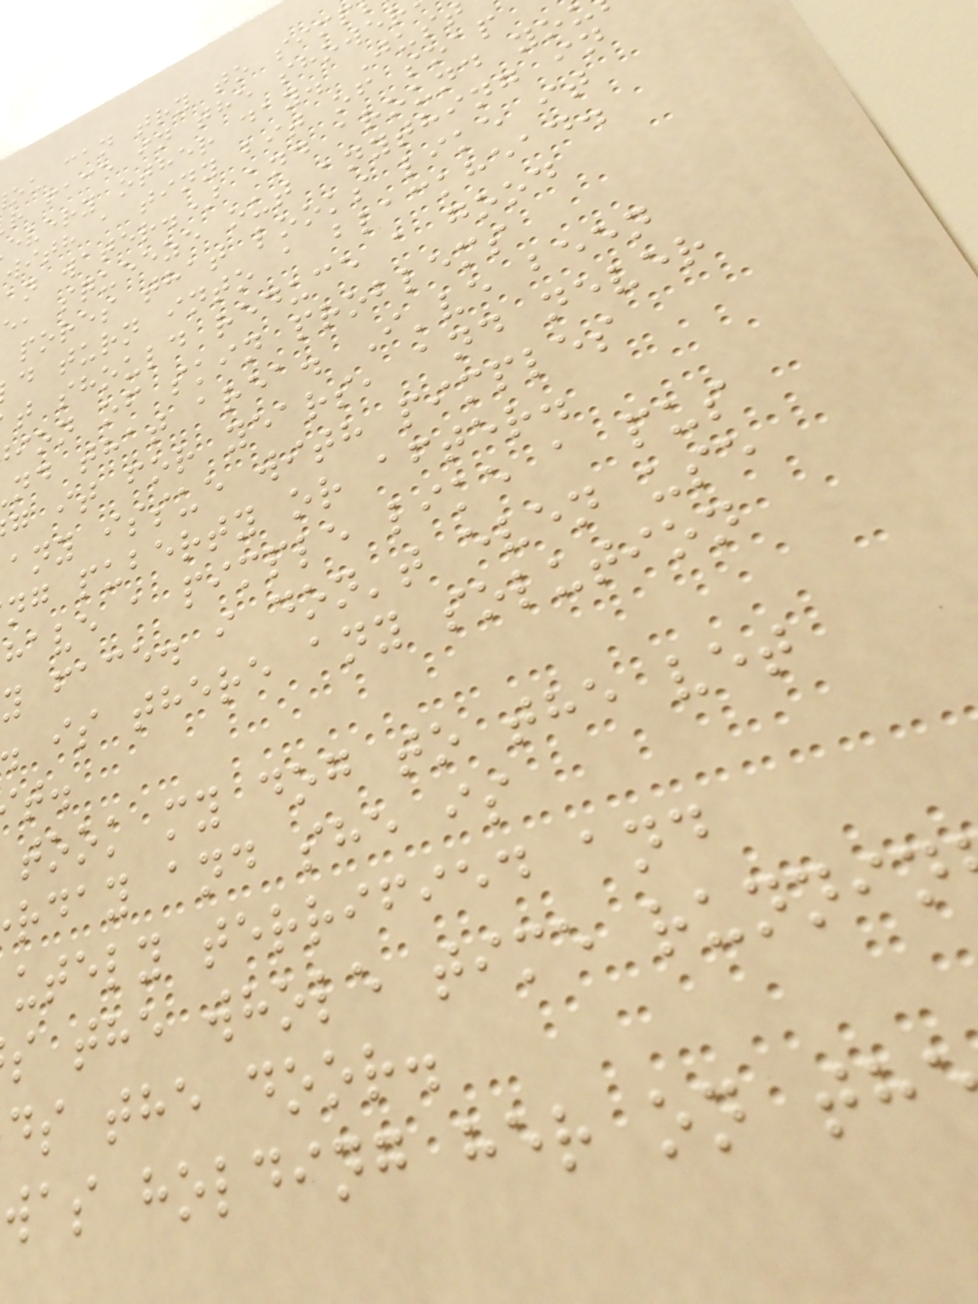ou can try to simp
r face in the shower
every other day. Jus
with a tiny bit of soap
an water.) and around yo
e, squeeze out anything in
pores that looks like it
d turn into a blackhead.
t should reduce a good
ion of skin problems
nd that area. I've been
g it for years, and never
any issue with pimples
ng puberty or after.
have a pimple like a pus
y face. i don't even use
is there any solution
took my dog to the vet
rday and she is
utely terrified and
s the whole time runnin
ds the door.
was holding her on th
